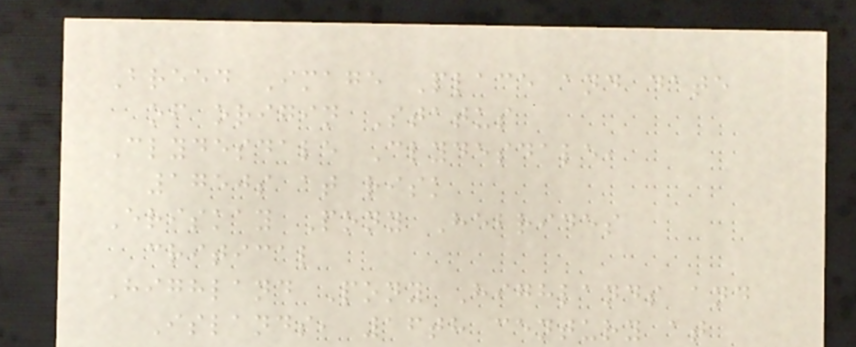Breed Image Place and date
of origin Status
Clydesdale Clydesdale,
1750s at risk
Eriskay Pony Hebrides
critical
Highland Pony Highlands and
Islands, 16th century at
